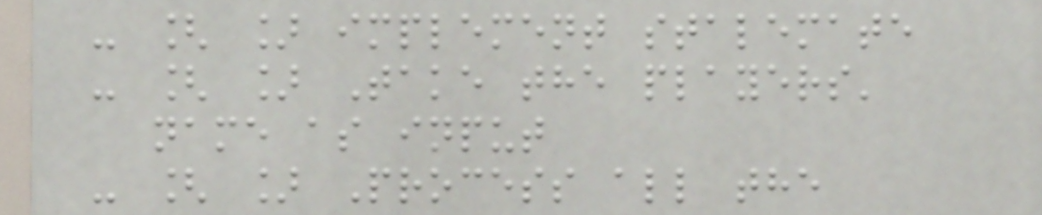- [ ] implement stalemate
- [ ] Take the players'
name as input
- [ ] Process all the
